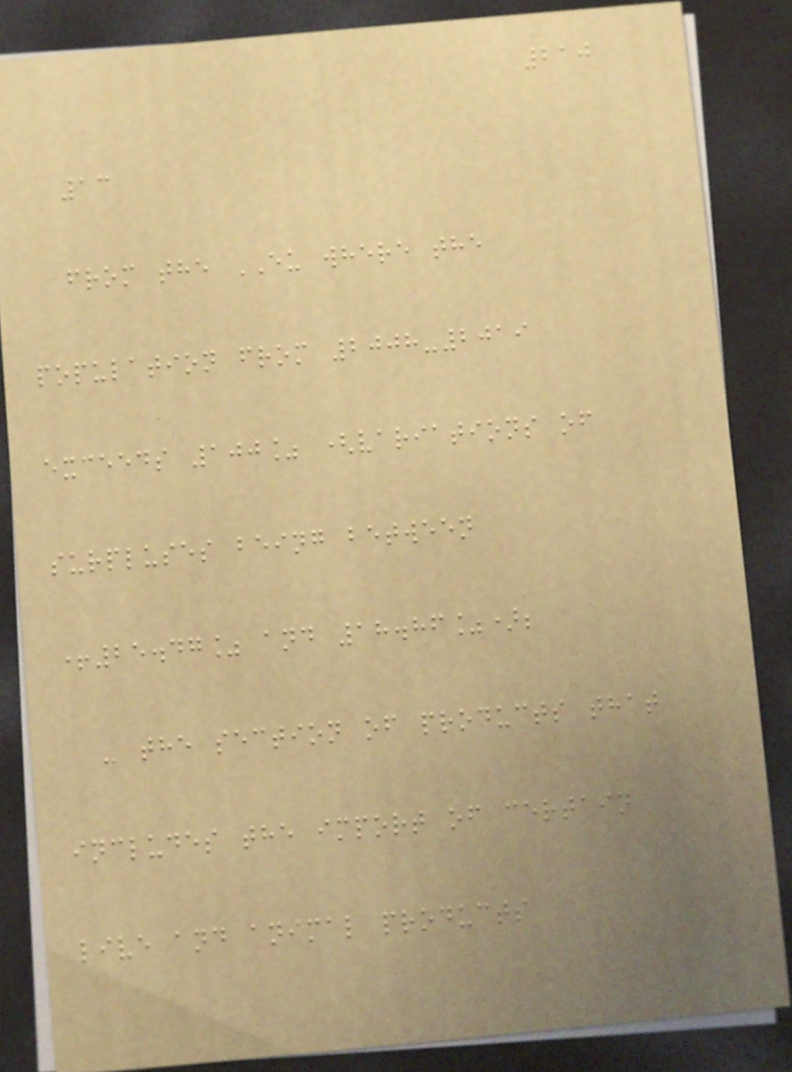210
13
from the EU where the
population from 2008-2019
exceeds 100% (variations of
surpluses being between
+25.47% and 18.86%);
- the section of products that
includes the import of certain
live and animal products
